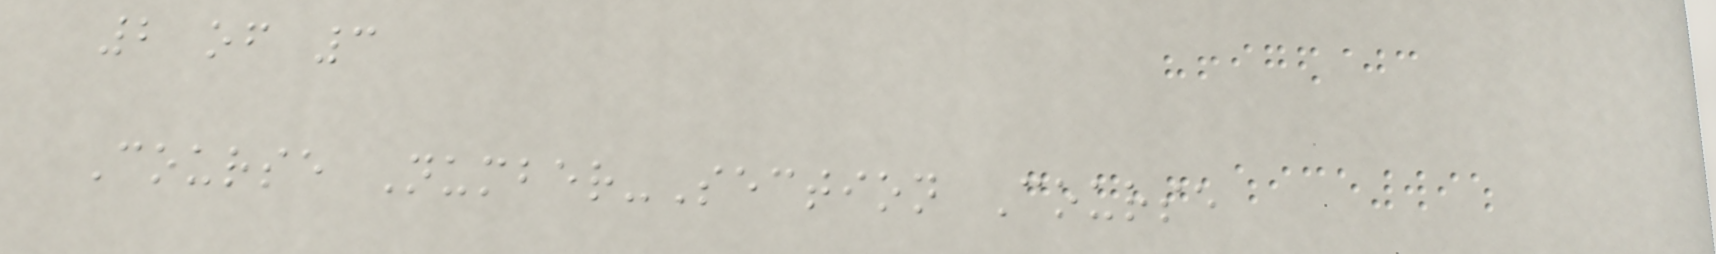2 of 3
Course Number-Section Course
